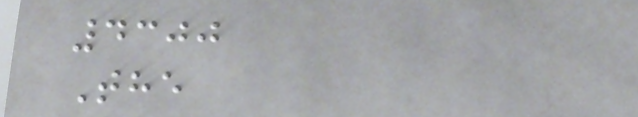4300
The
